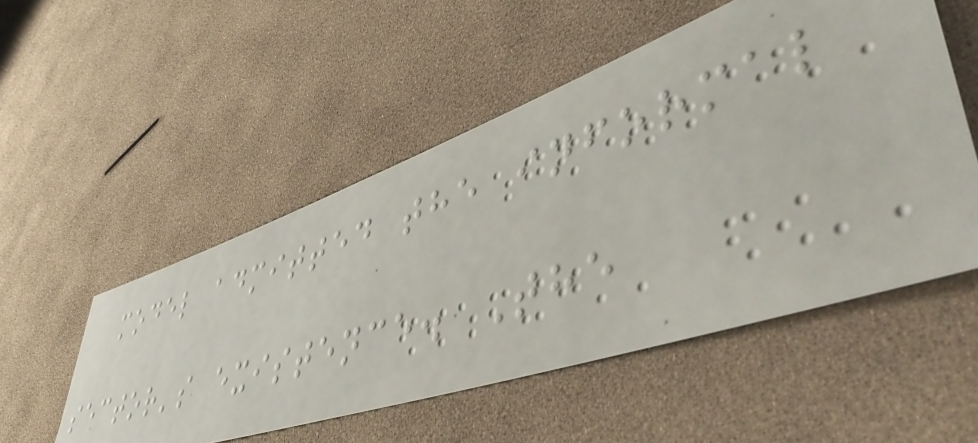model admitted the informal
sector's existence. The
